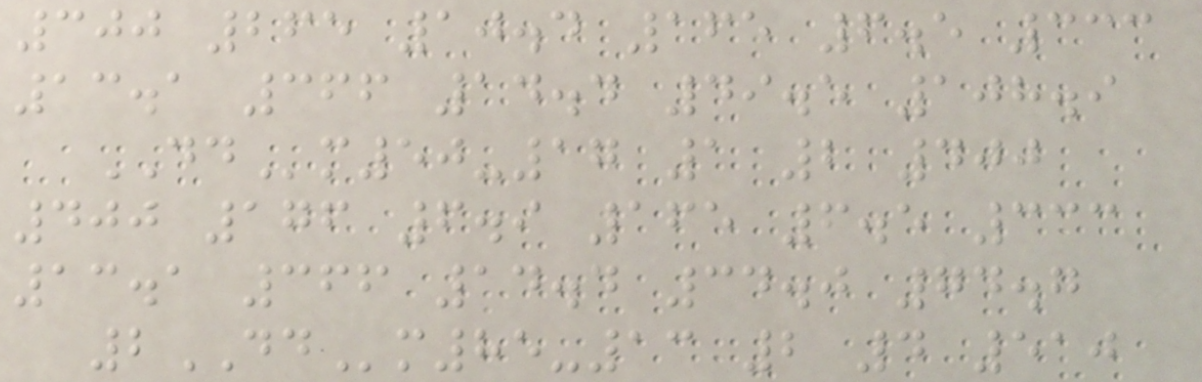300 265 10.4 165 6.5 333
13.1 366 14.4 49.5 108.9
DDm50-17 1 2 400
400 176 6.9 165 6.5 333
13.1 366 14.4 34.0 74.7
2DDm85-13 2 4 510
